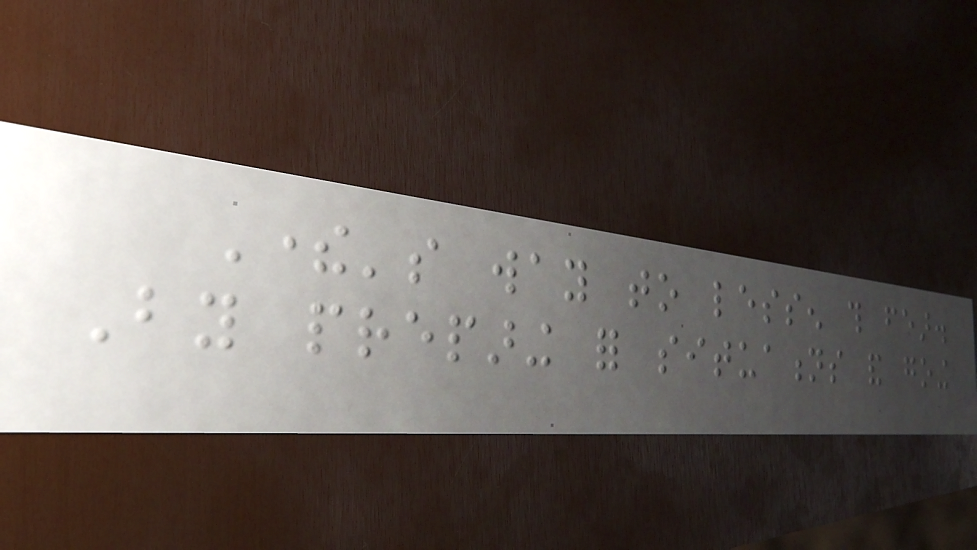There's way to lessen this fear.
By preparing for situations and going
